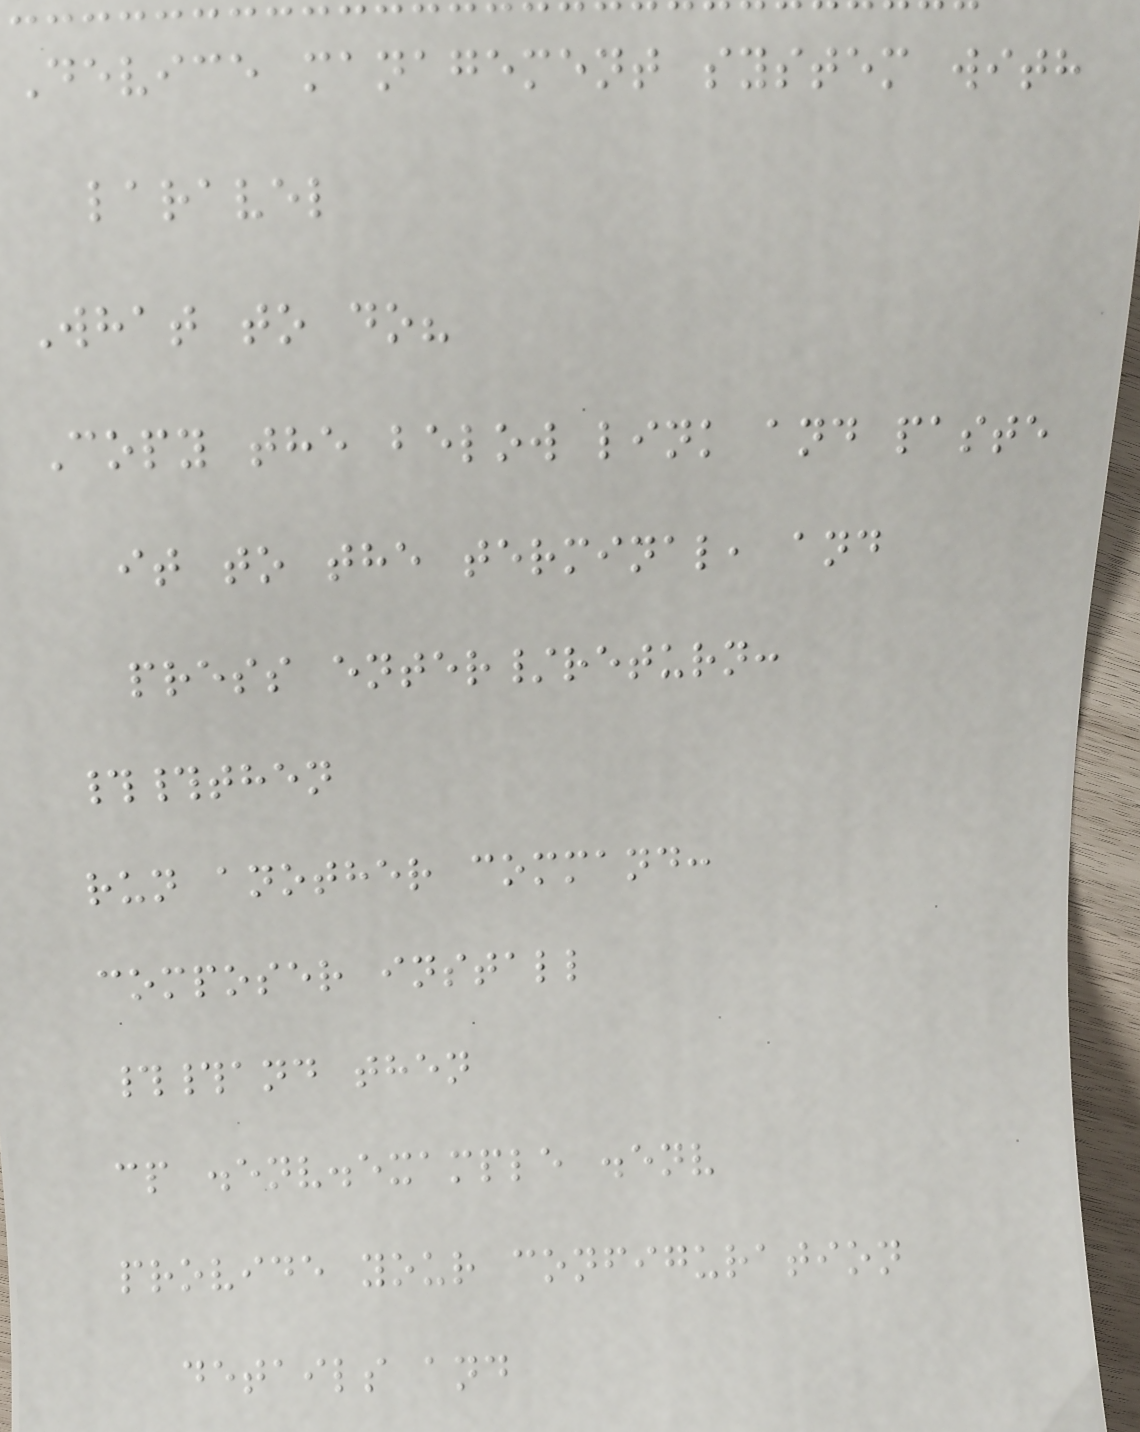Device management system with
laravel
What to do?
Copy the below link and paste
it to the terminal, and
press enter/return:
##then
run another command:
composer install
##and then
cp .env.example .env
provide your configuration
details and
